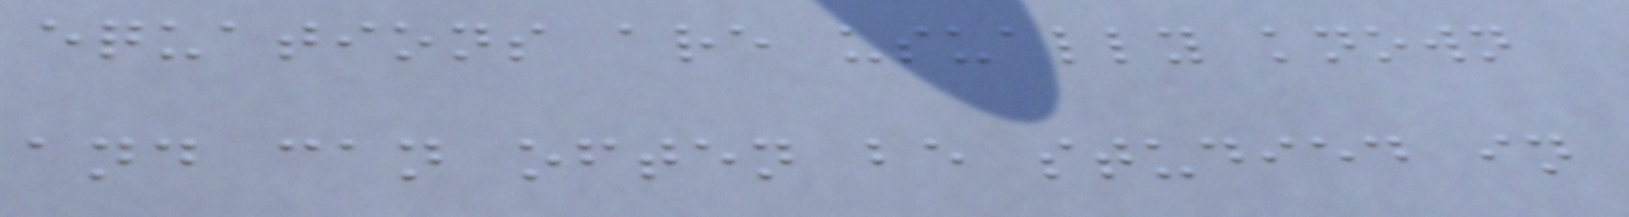equations are usually known
and can often be studied in
